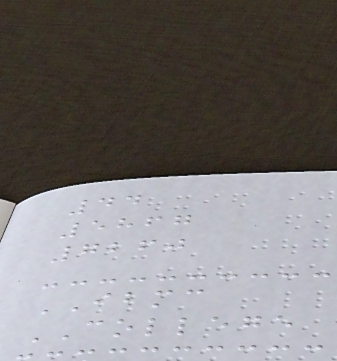44
5867
7260
IBMC
COLLEGE
